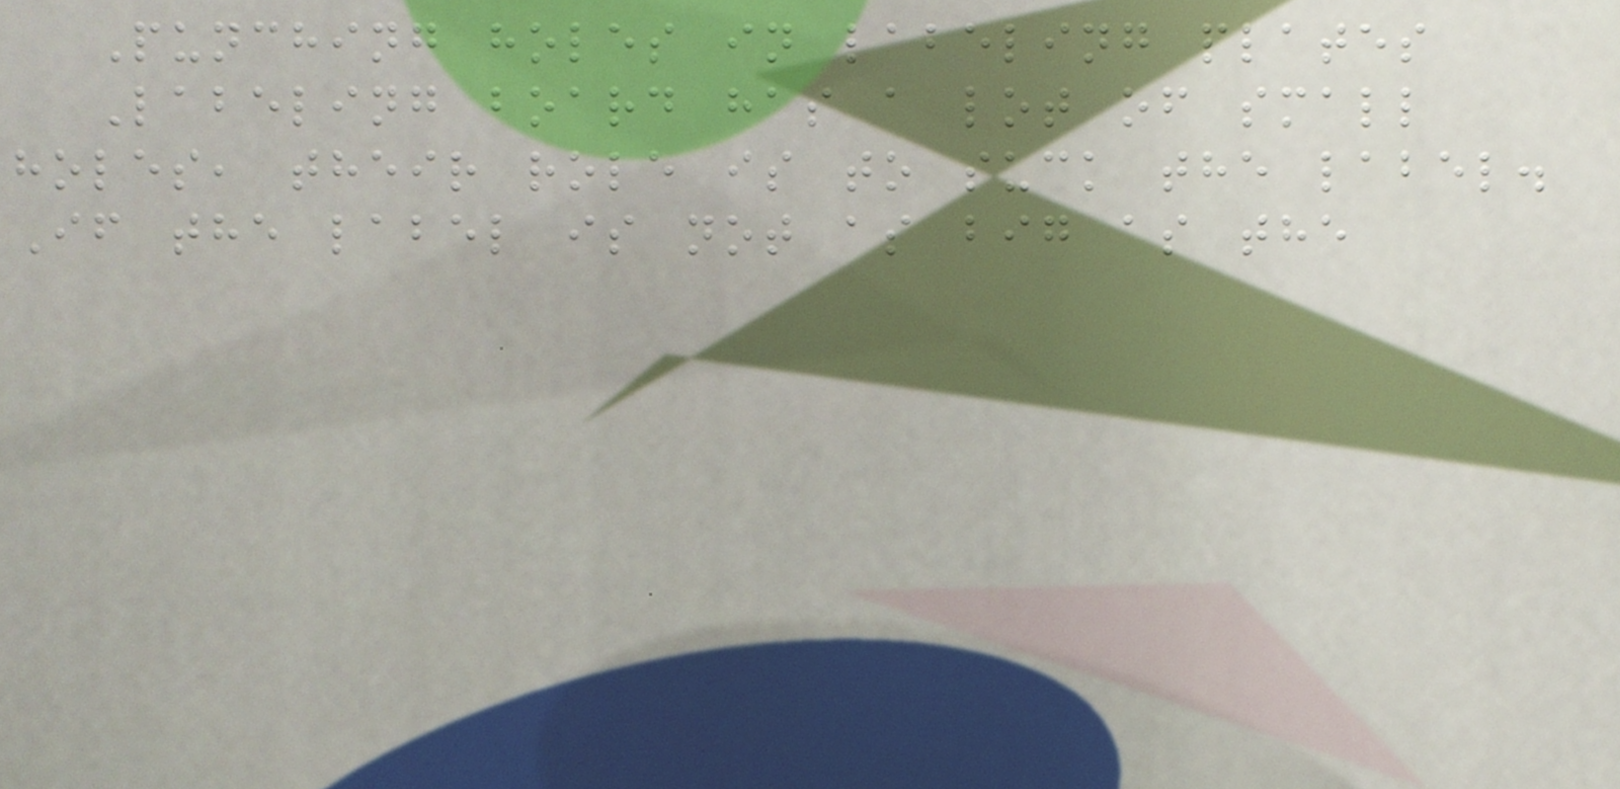Punching holes in labeling plates
Labeling board has a lot of small
holes, their role is to suck the label.
If the label is not as big as the
